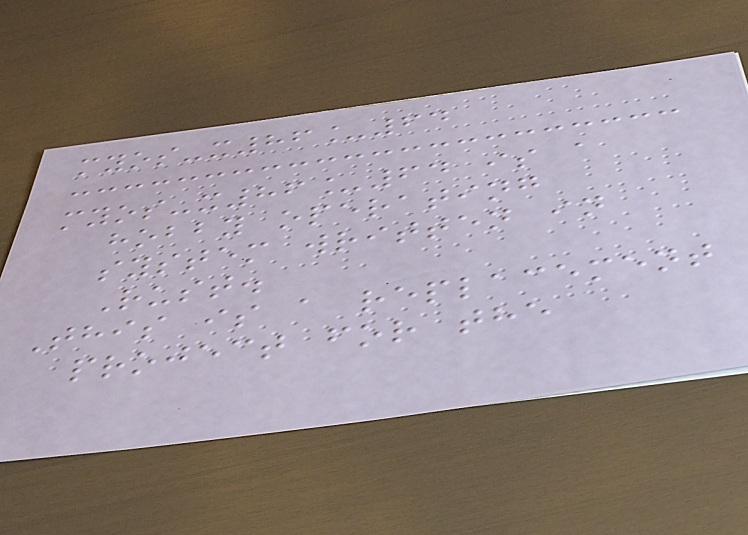myos-x86_64
myos-x86_64 is a
hobby operating
system written in
Rust.
This is a replacement
project for the
